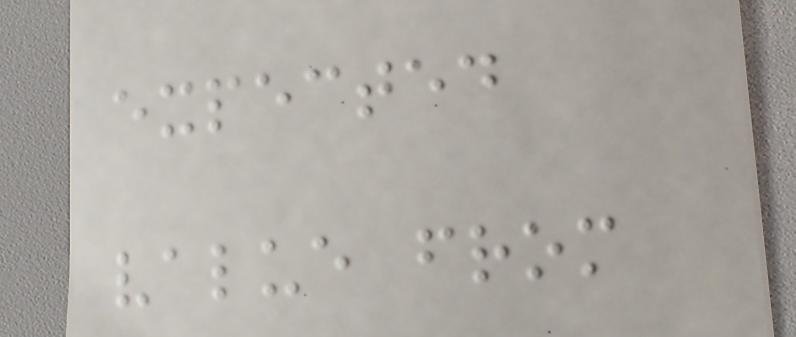expected
value from
